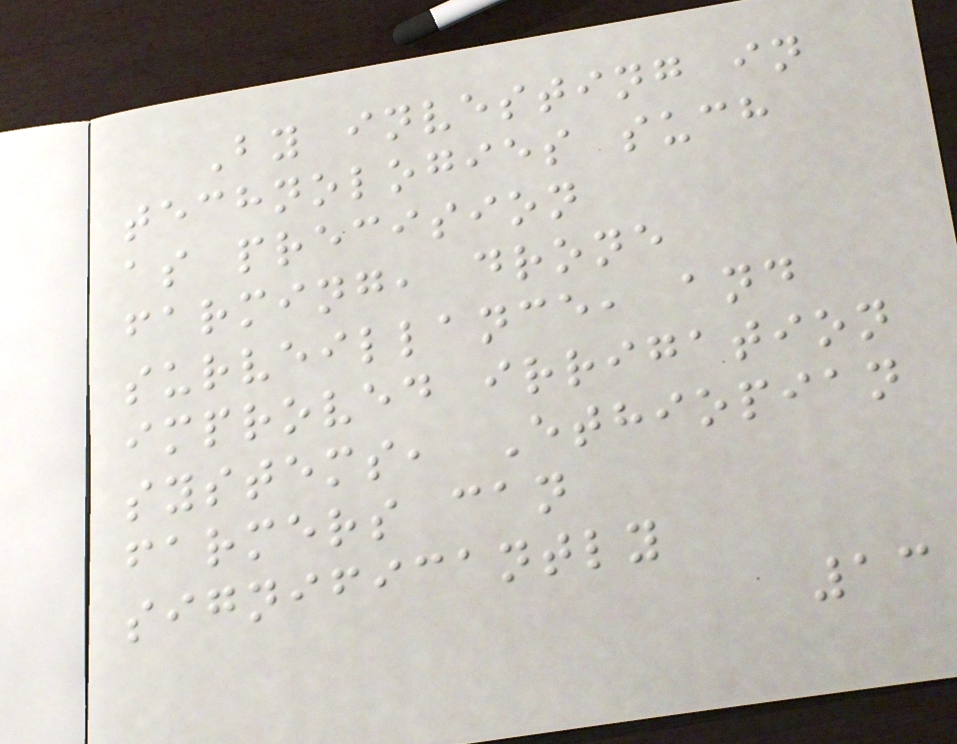By investing in
technologies such
as precision
farming, drone
surveillance, and
improved irrigation
systems, Ethiopian
farmers can
significantly
13
